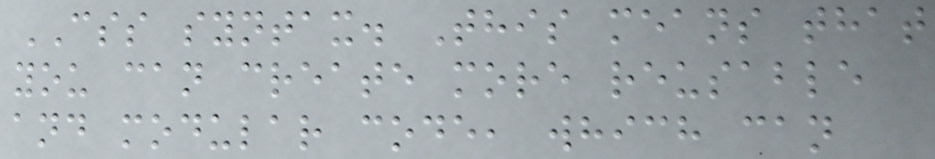CSS syntax. This means that
you can create more reusable
and modular code, which can
